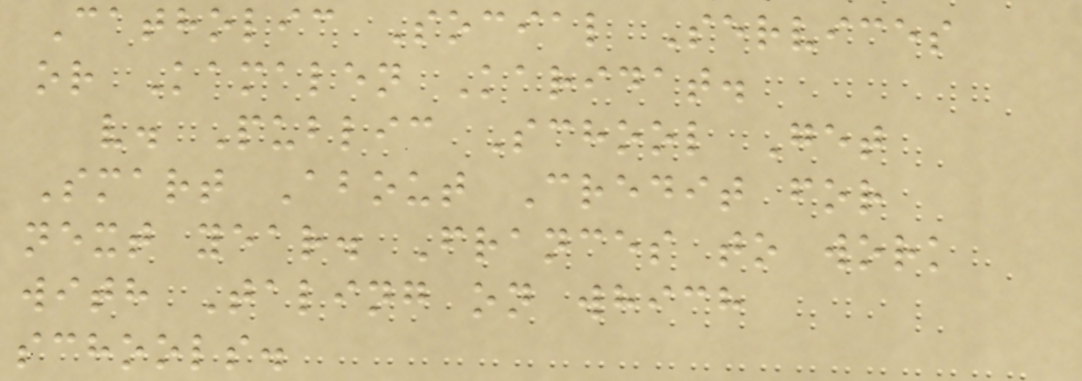Catholic Social Services
or Kamalen Karidat.
v. Public School Get
Smart About Credit for
next year. Frances to work
with Taling on which
schools.
